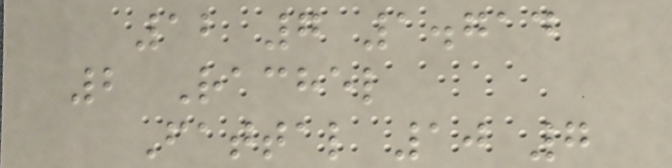12 7 1.714
2 Rachel
Fattal 10 7
